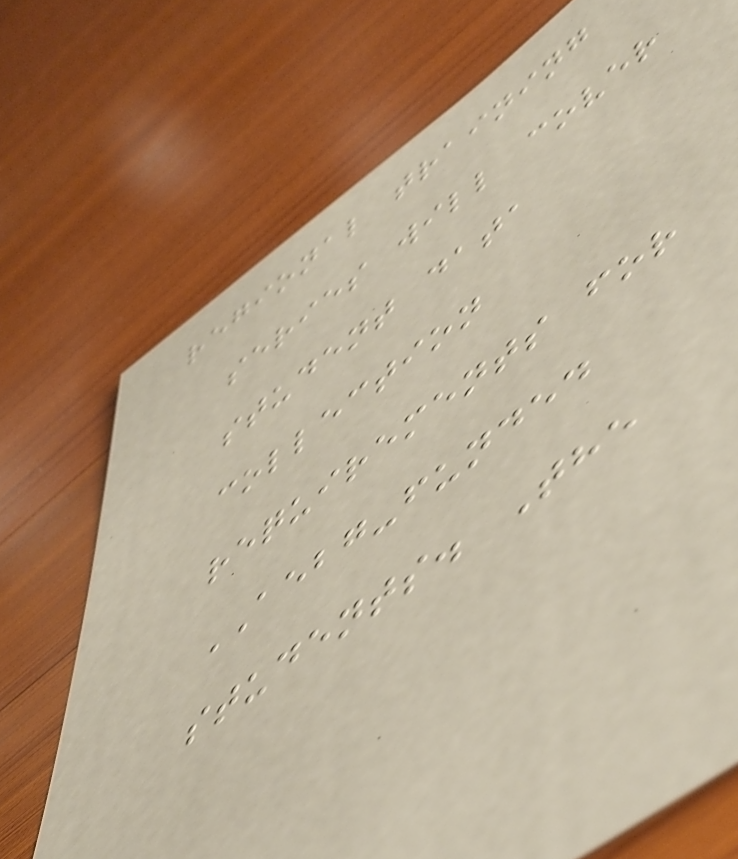regional training
series will cover
student data
collection
requirements for
AEBG-funded
students. The
